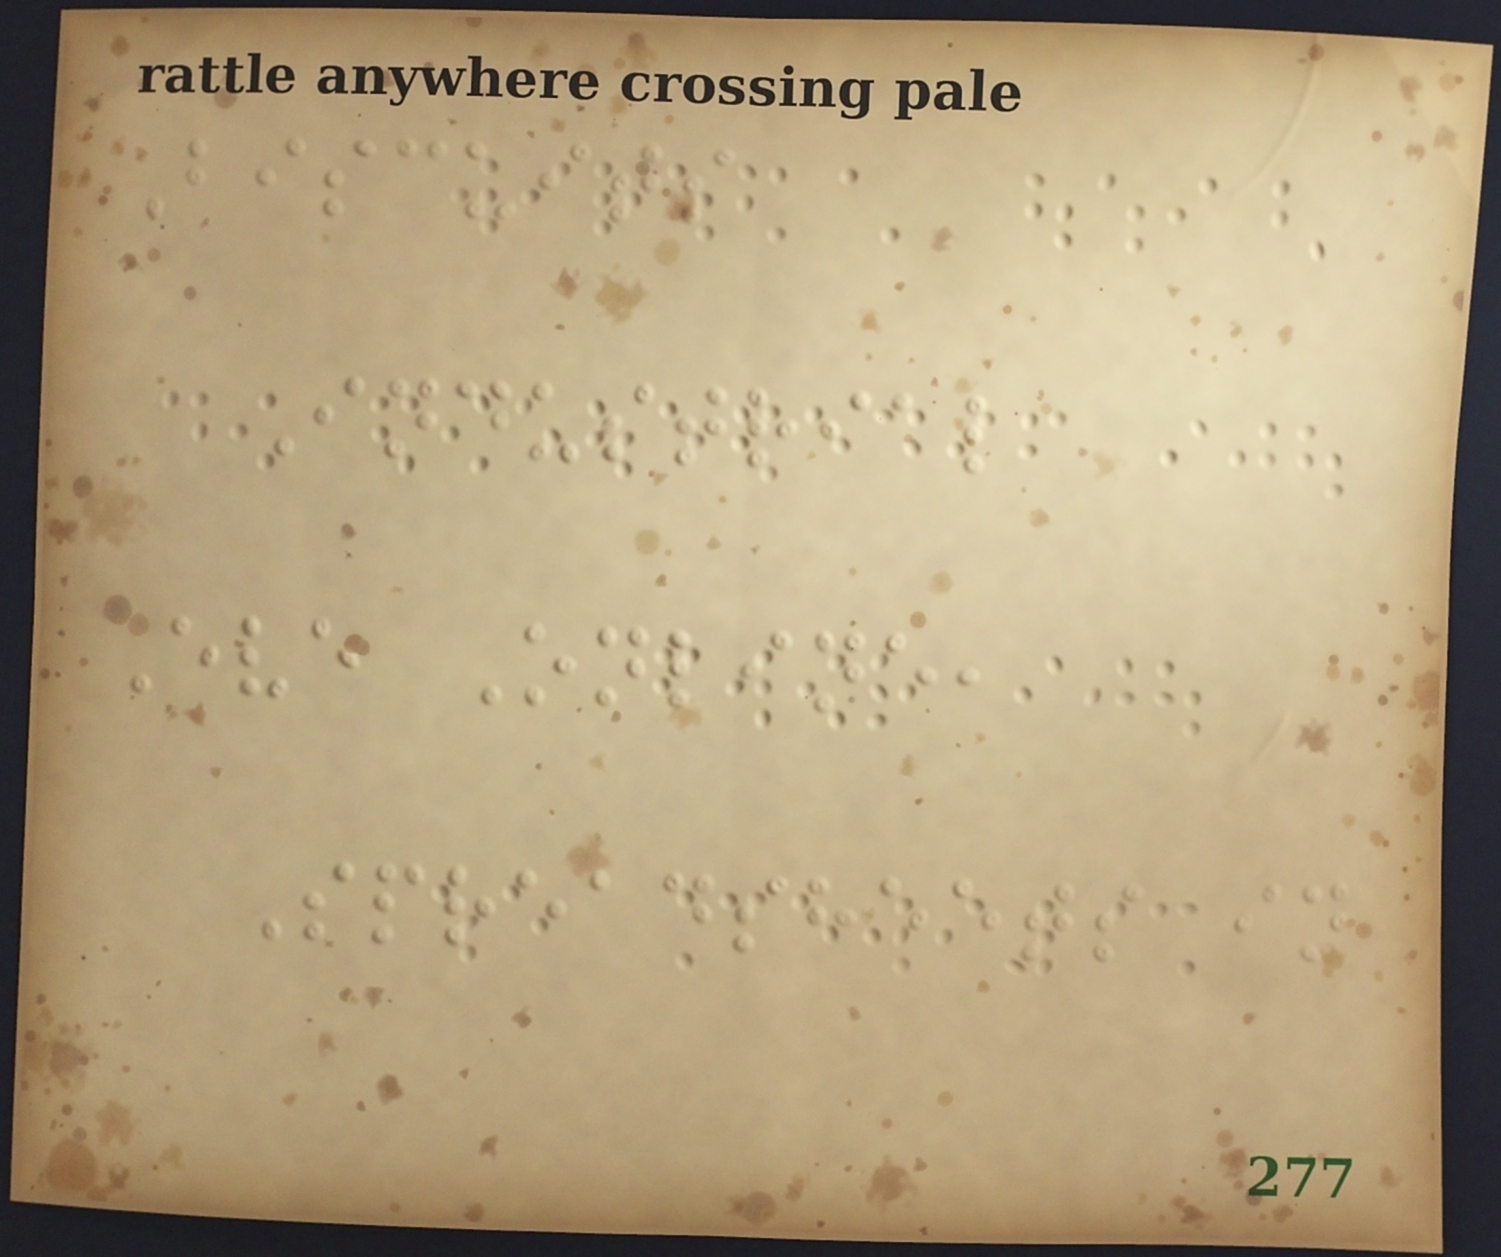Biscuits
Industrial
Eve Online,
Spreadsheets in
